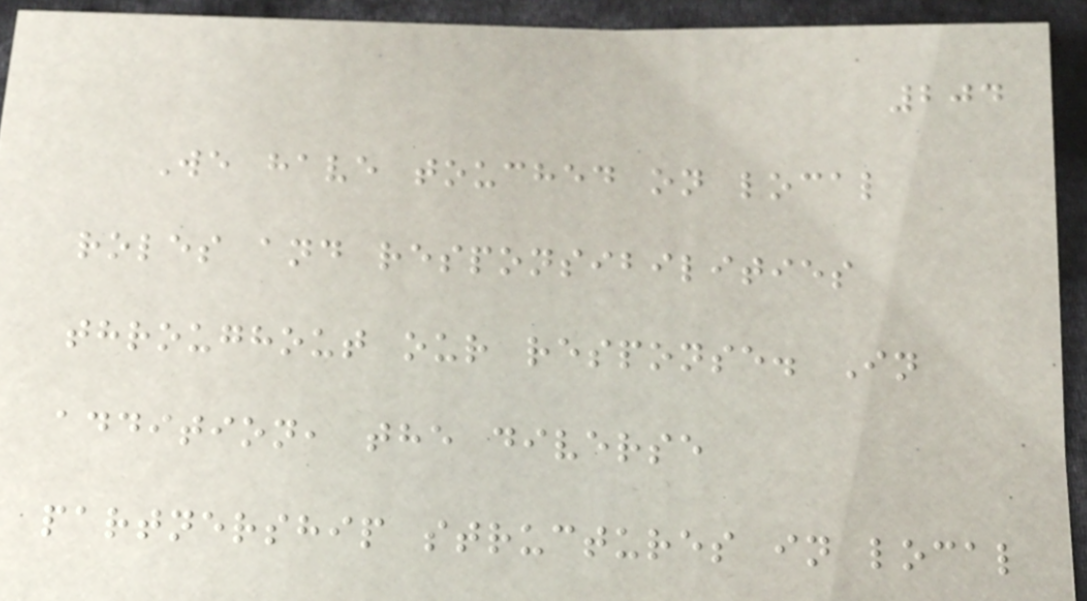204
We have touched on local
roles and responsibilities
throughout our response. In
addition, the diverse
partnership structures in local
